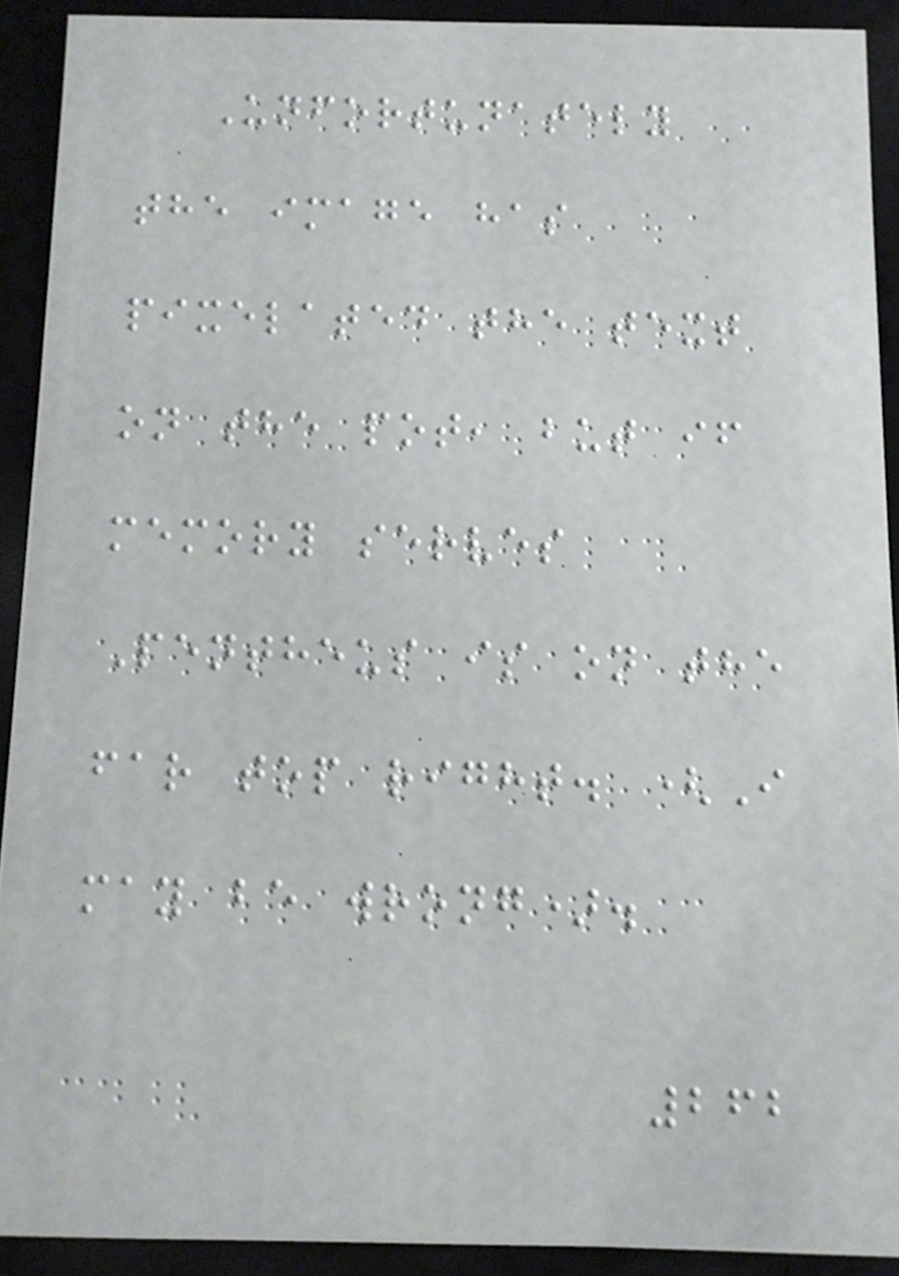Unfortunately
the image has
pixelated the text
on the pot, but if
memory serves
Pentheus is on the
far top right. (I
may be wrong).
262
